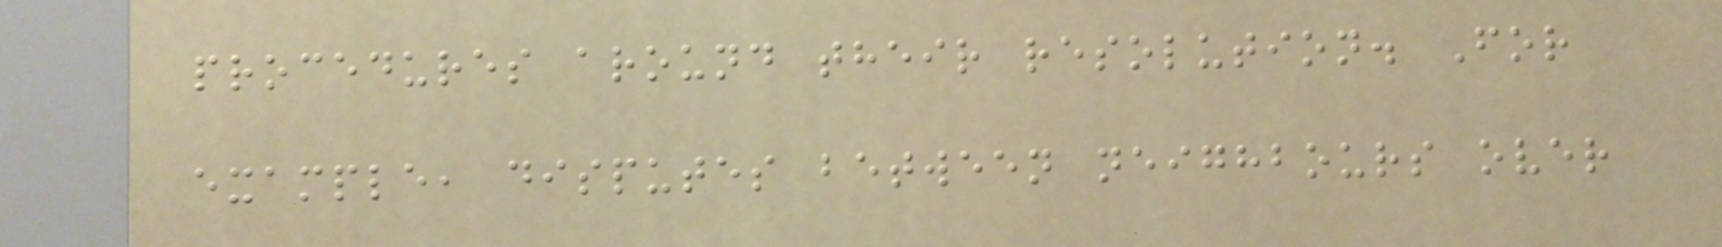procedures around their resolution. For
example, disputes between neighbours over
